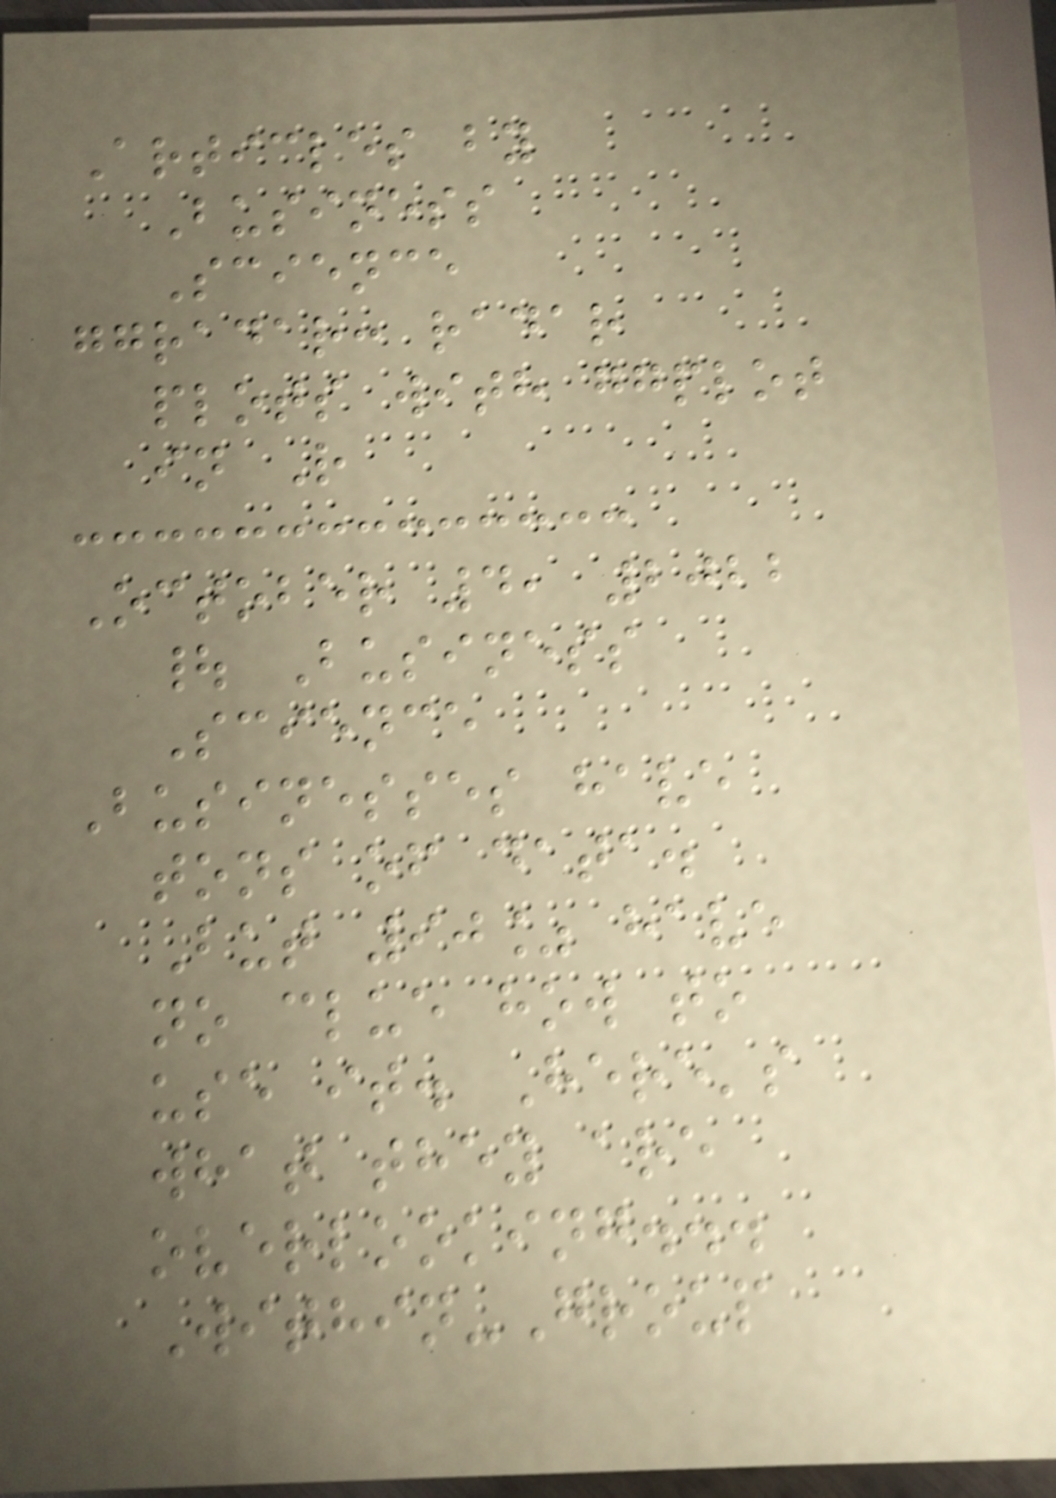Articles by
Business
Science
ggradar: radar
plots with ggplot
in R
October 4, 2022
| Business
Science
Businesses have
tons of data.
But 90% have
no clue how to
use it. Here's
what they are
overlooking...
Within-Group
